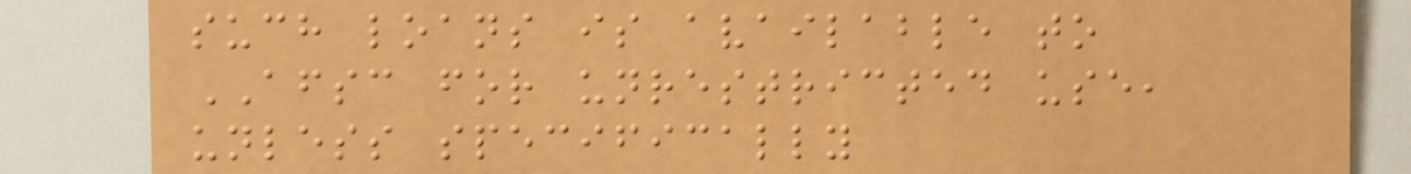such loans is available to
AFSC for unrestricted use,
unless specifically
